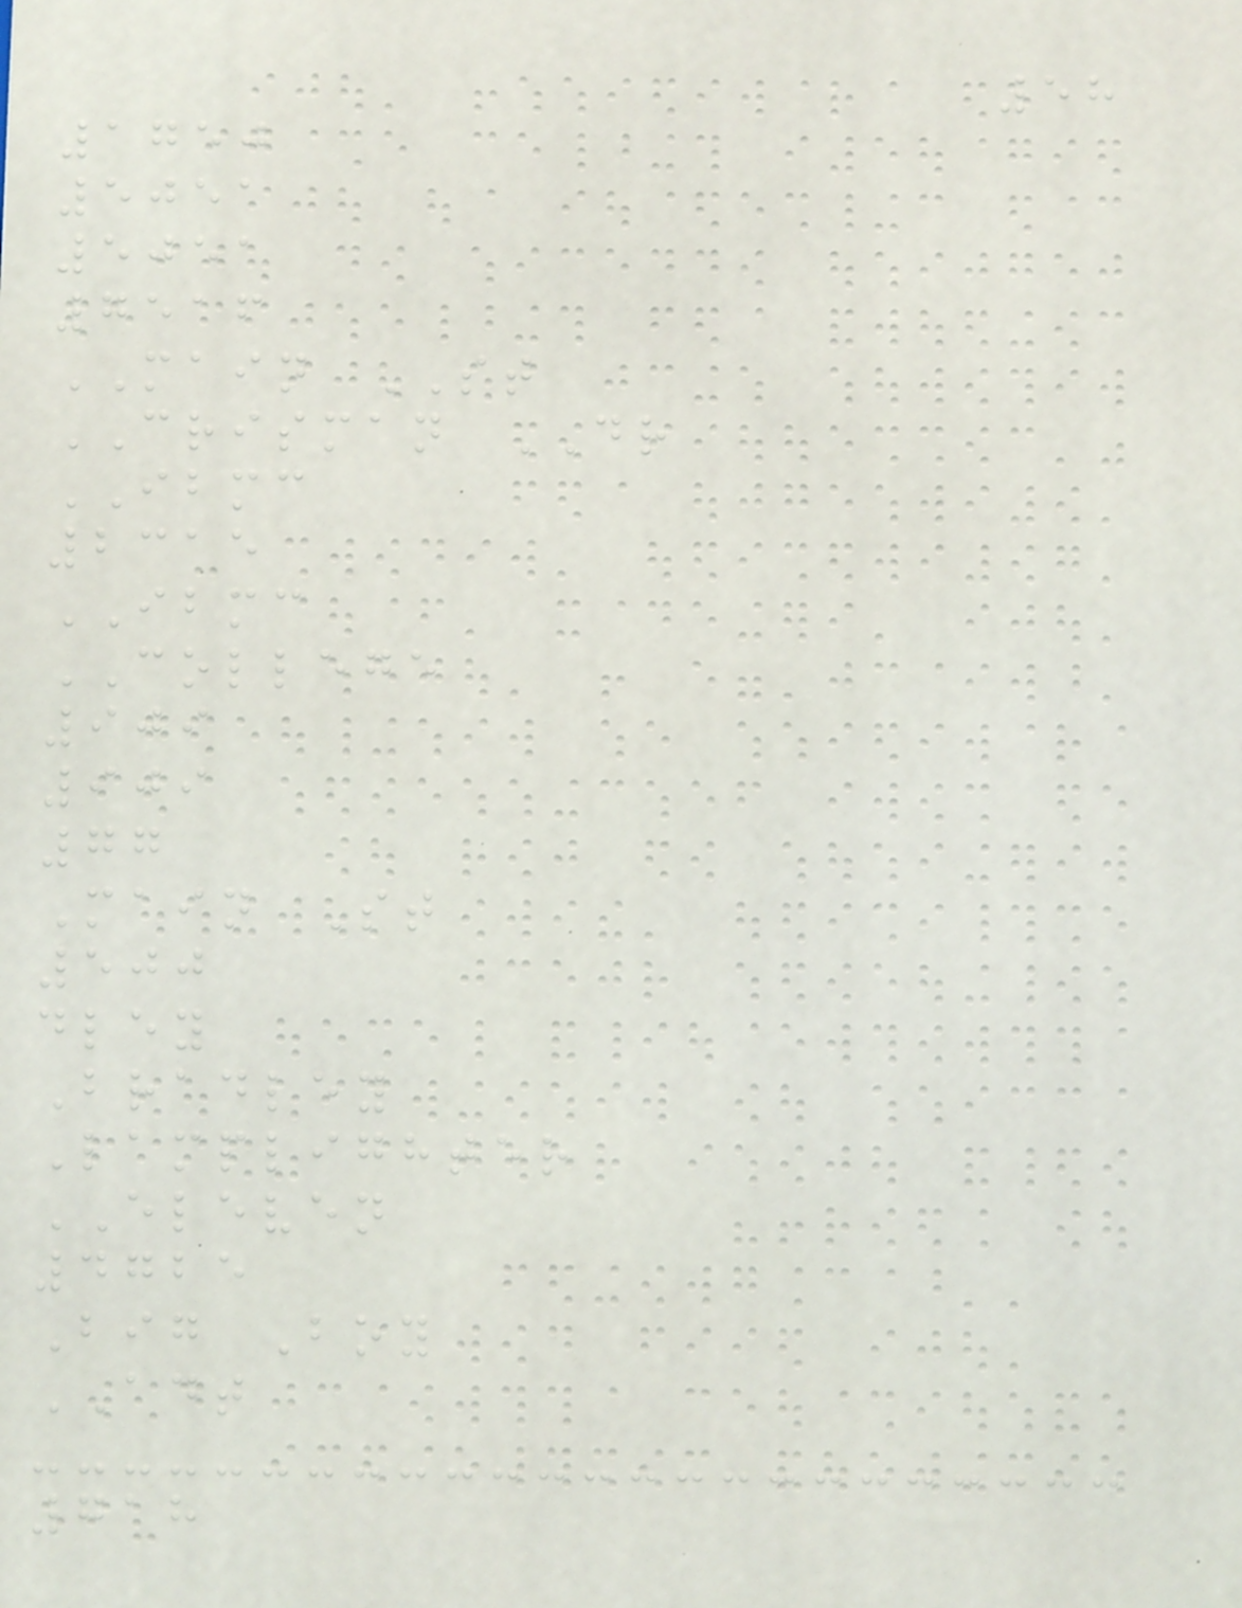58
1750
5051
5051
7516
MAIN ST
CRISMAN DR
IBMC
2315
IBMC
COLLEGE
909
909
77
Main St
500
dley
Bradley
Lamplighter
ELEVEN
4725
Big Boy
ADT
718
